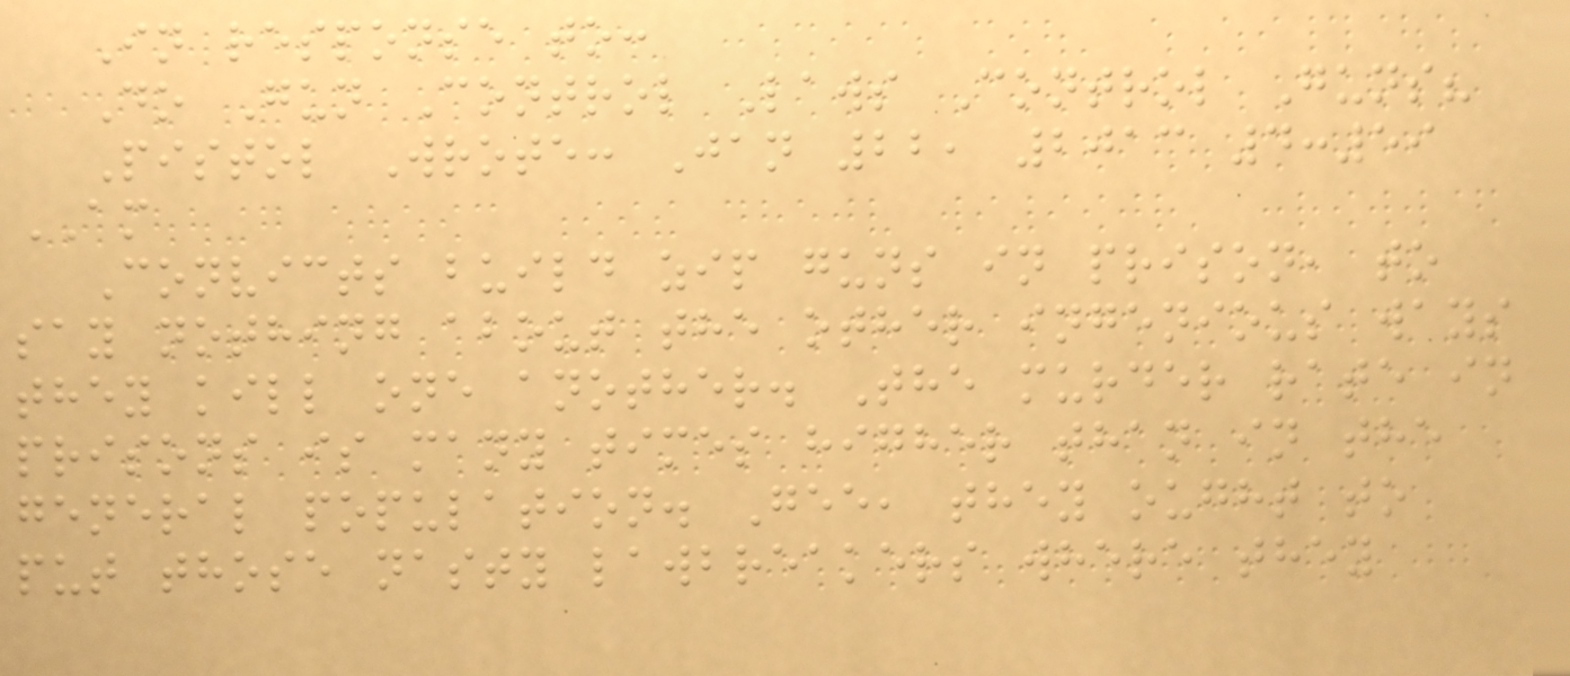In response to:
Do Gun Control Laws Control Guns?
Pistol Wrote: Jan 22, 2013 4:59
AM
Convicts build zip guns in prison, to
say nothing about the other ingenious ways
they kill one another. The murder rate in
prisons is many times higher than in the
general population. Gee, they ought to
put those nasty lawbreakers where they
